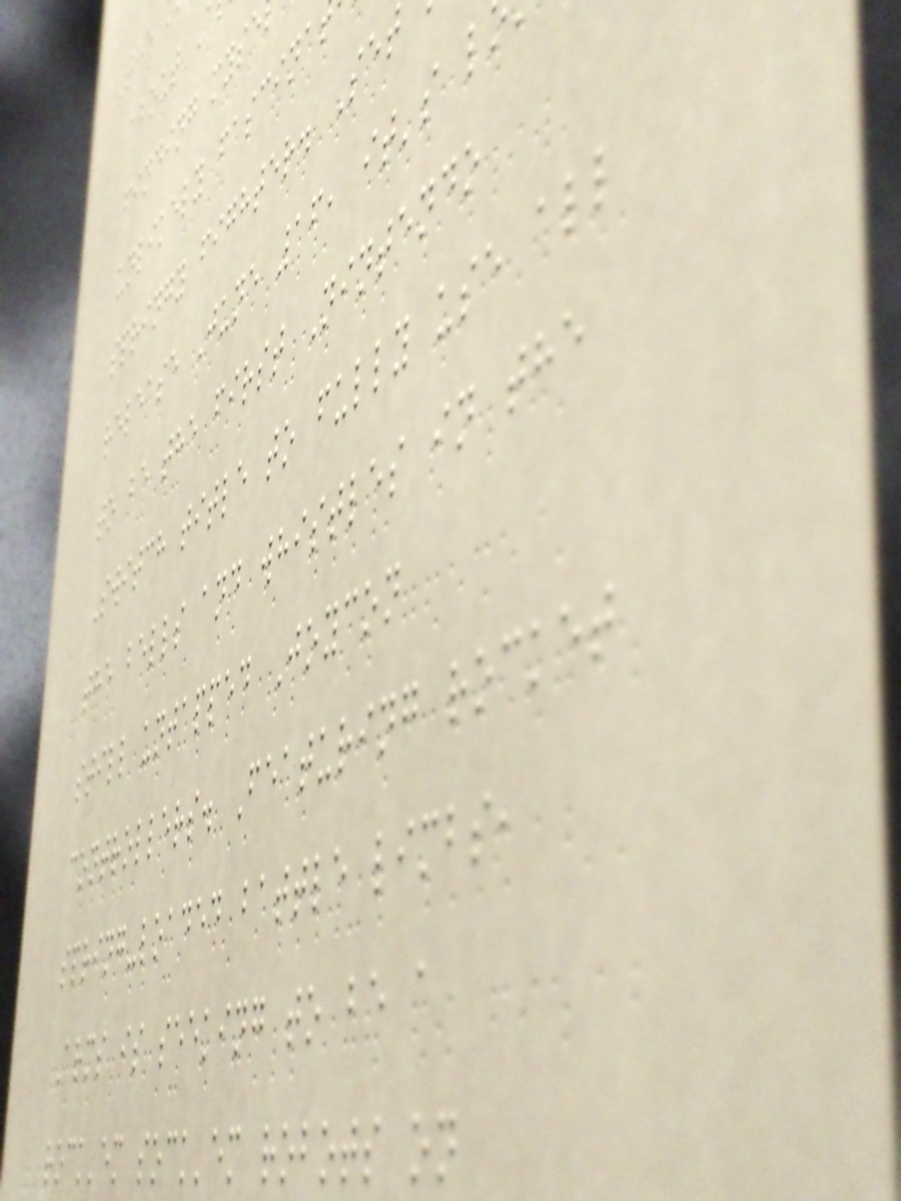finding myse
unlikely fascina
springy fighter. Set
release June 16, it's l
to be the first Nintendo
Switch title to fully use all
the bells and whistles in the
still untapped Joycon
controllers. Featuring rocket
spring-loaded battle limbs,
Arms is seeking to be a
rock'em sock'em robots on
